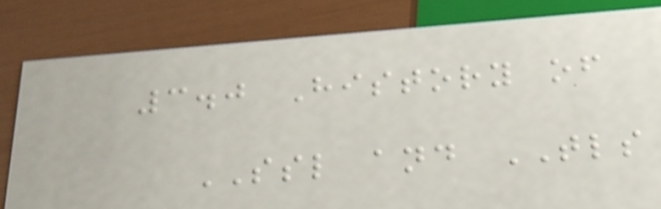3.0 History of
SSL and TLS
